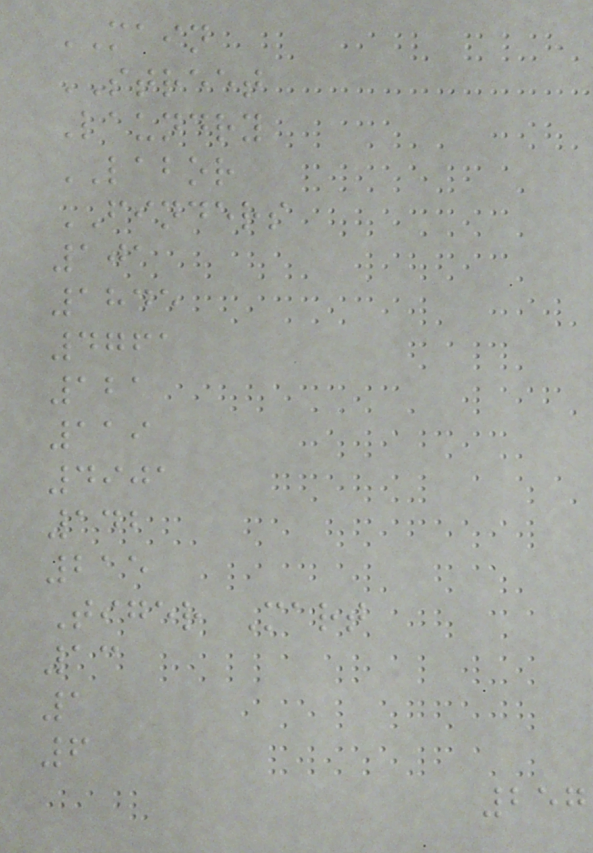MAIN
STREET
Laundry
LABOR
FINDERS
101
1845
4761
121
119
4901
142
215
Tiger Mart
13
1
6
257
